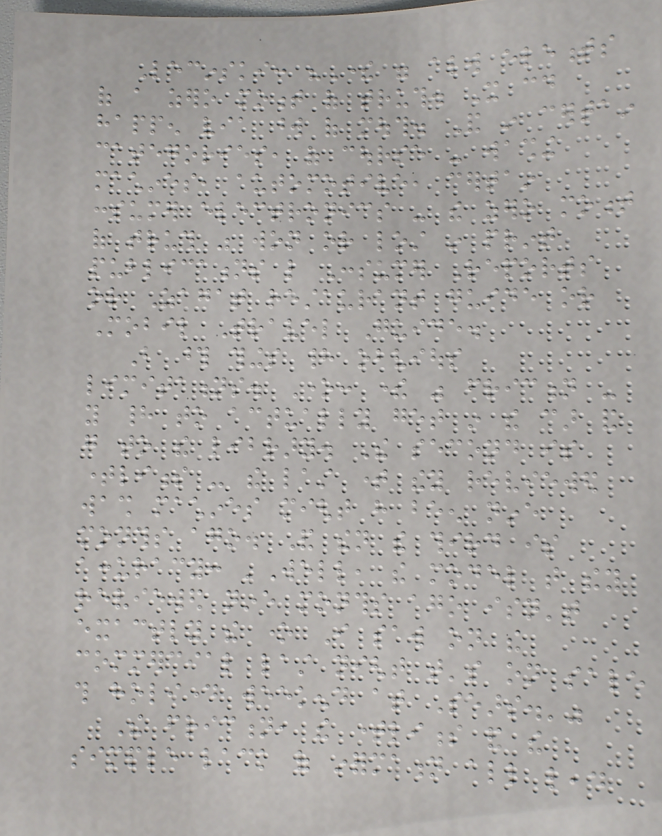Lecinski: "There were always elements
of a zero moment of truth. It could
happen via word of mouth. And in certain
categories, of course - washing
machines, automotive, certain
consumer electronics - the zero moment
of truth was won or lost in print
publications like Consumer Reports
or Zagat restaurant guide or
Mobil Travel Guide.
But those things had obvious
limitations. One: there was friction -
you had to actually get in the car and
go to the library. The second is
timeliness - the last time they reviewed
wash machines might have been nine
months ago. And then the third is
accuracy: 'Well, the model that they
reviewed nine months ago isn't
exactly the one I saw on the
commercial last night that's on sale
this holiday weekend at Sears.'"
The friction, the timeliness and the
simple lack of information all lead
